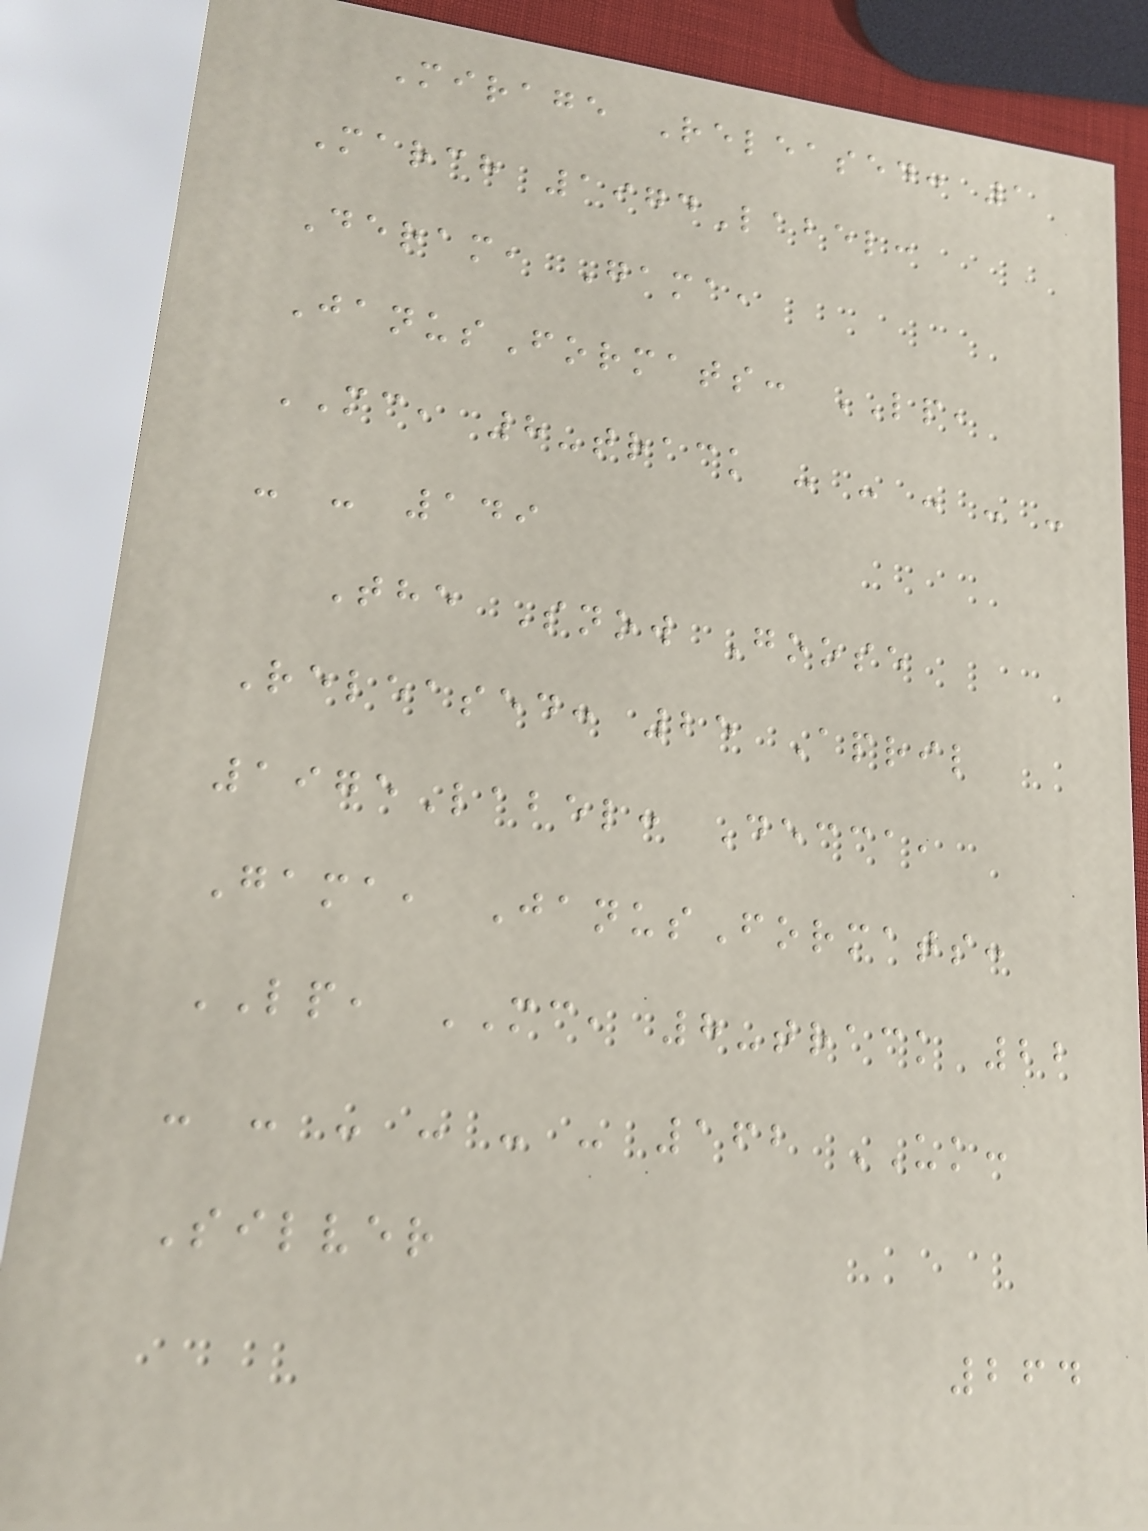Mirage Released: 1
March 1974Label:
Deram, Gama,
JanusFormats: LP,
MC, 8-track - - - - -
- - 149
The Snow Goose
Released: 25 April
1975Label: Decca,
Gama, JanusFormats:
LP, MC, 8-track 22
- - - - - - 162 UK:
Silver
264
